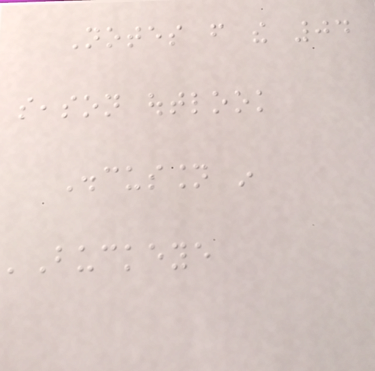Notes from the 04
season outlook
Discussion in
'Buckeye
